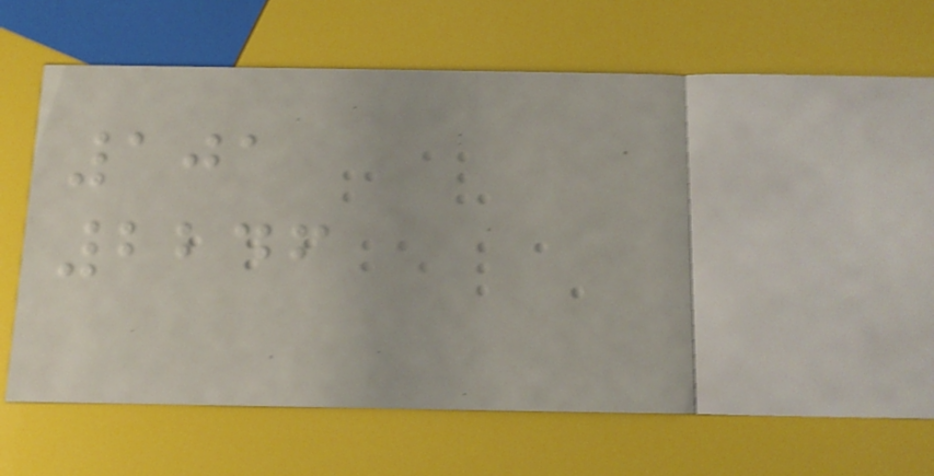101
2246
